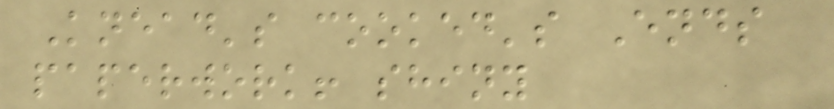Knead's cooked's Ends
paperwork! shiny
